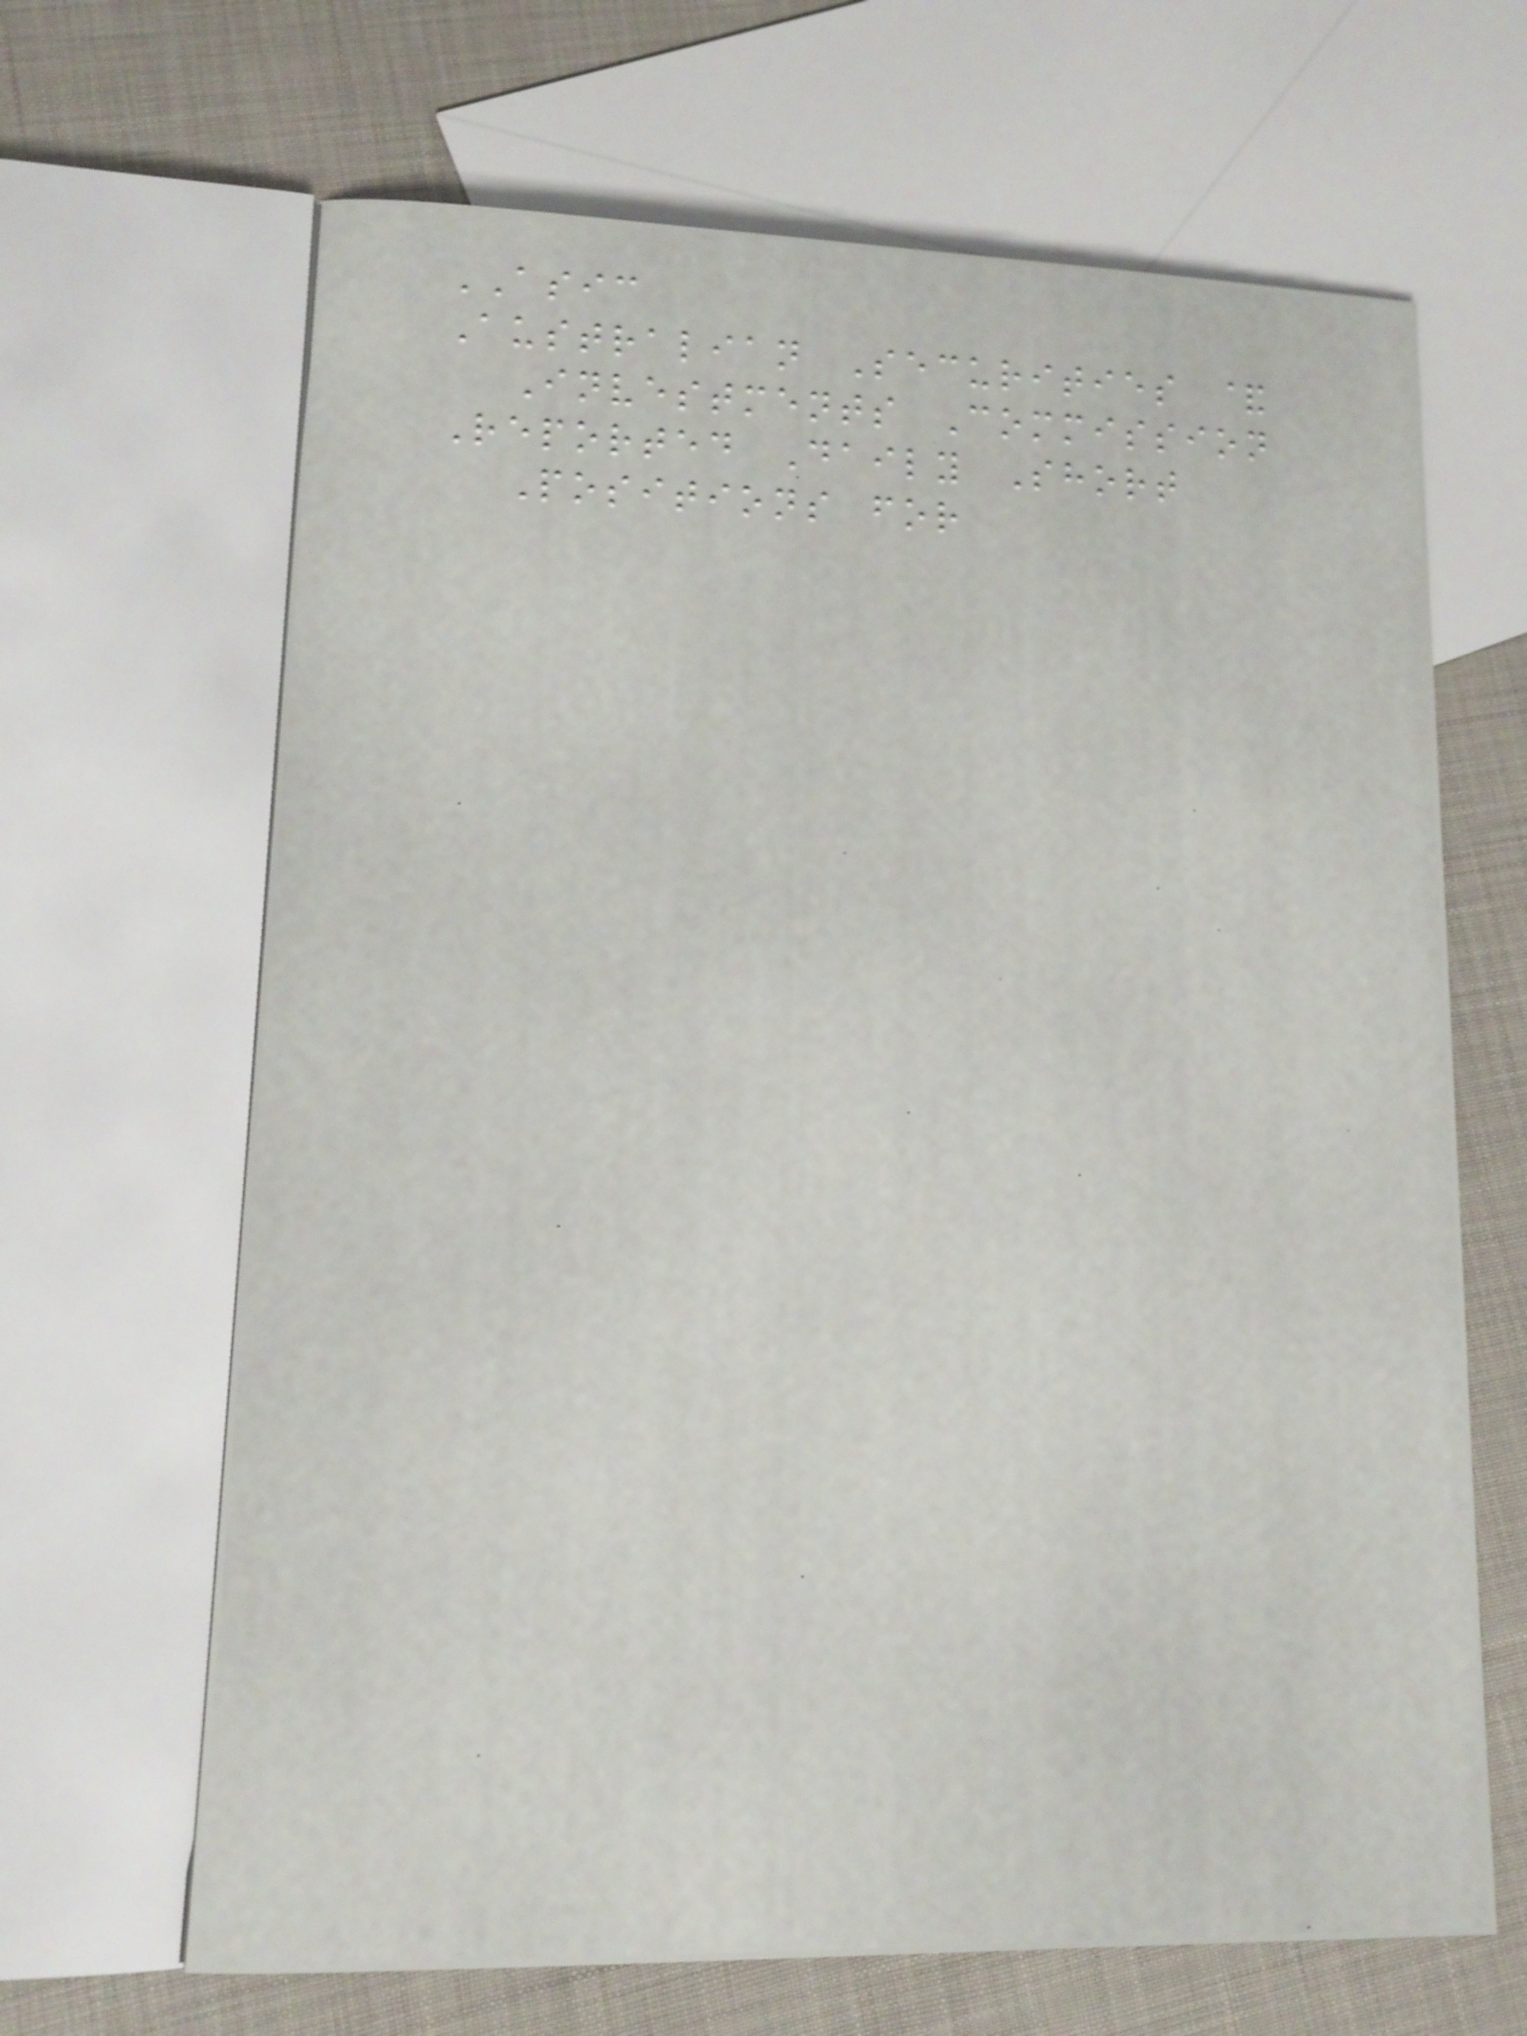ASIC
Australian Securities &
Investments Commission
Reported Daily Short
Positions for
